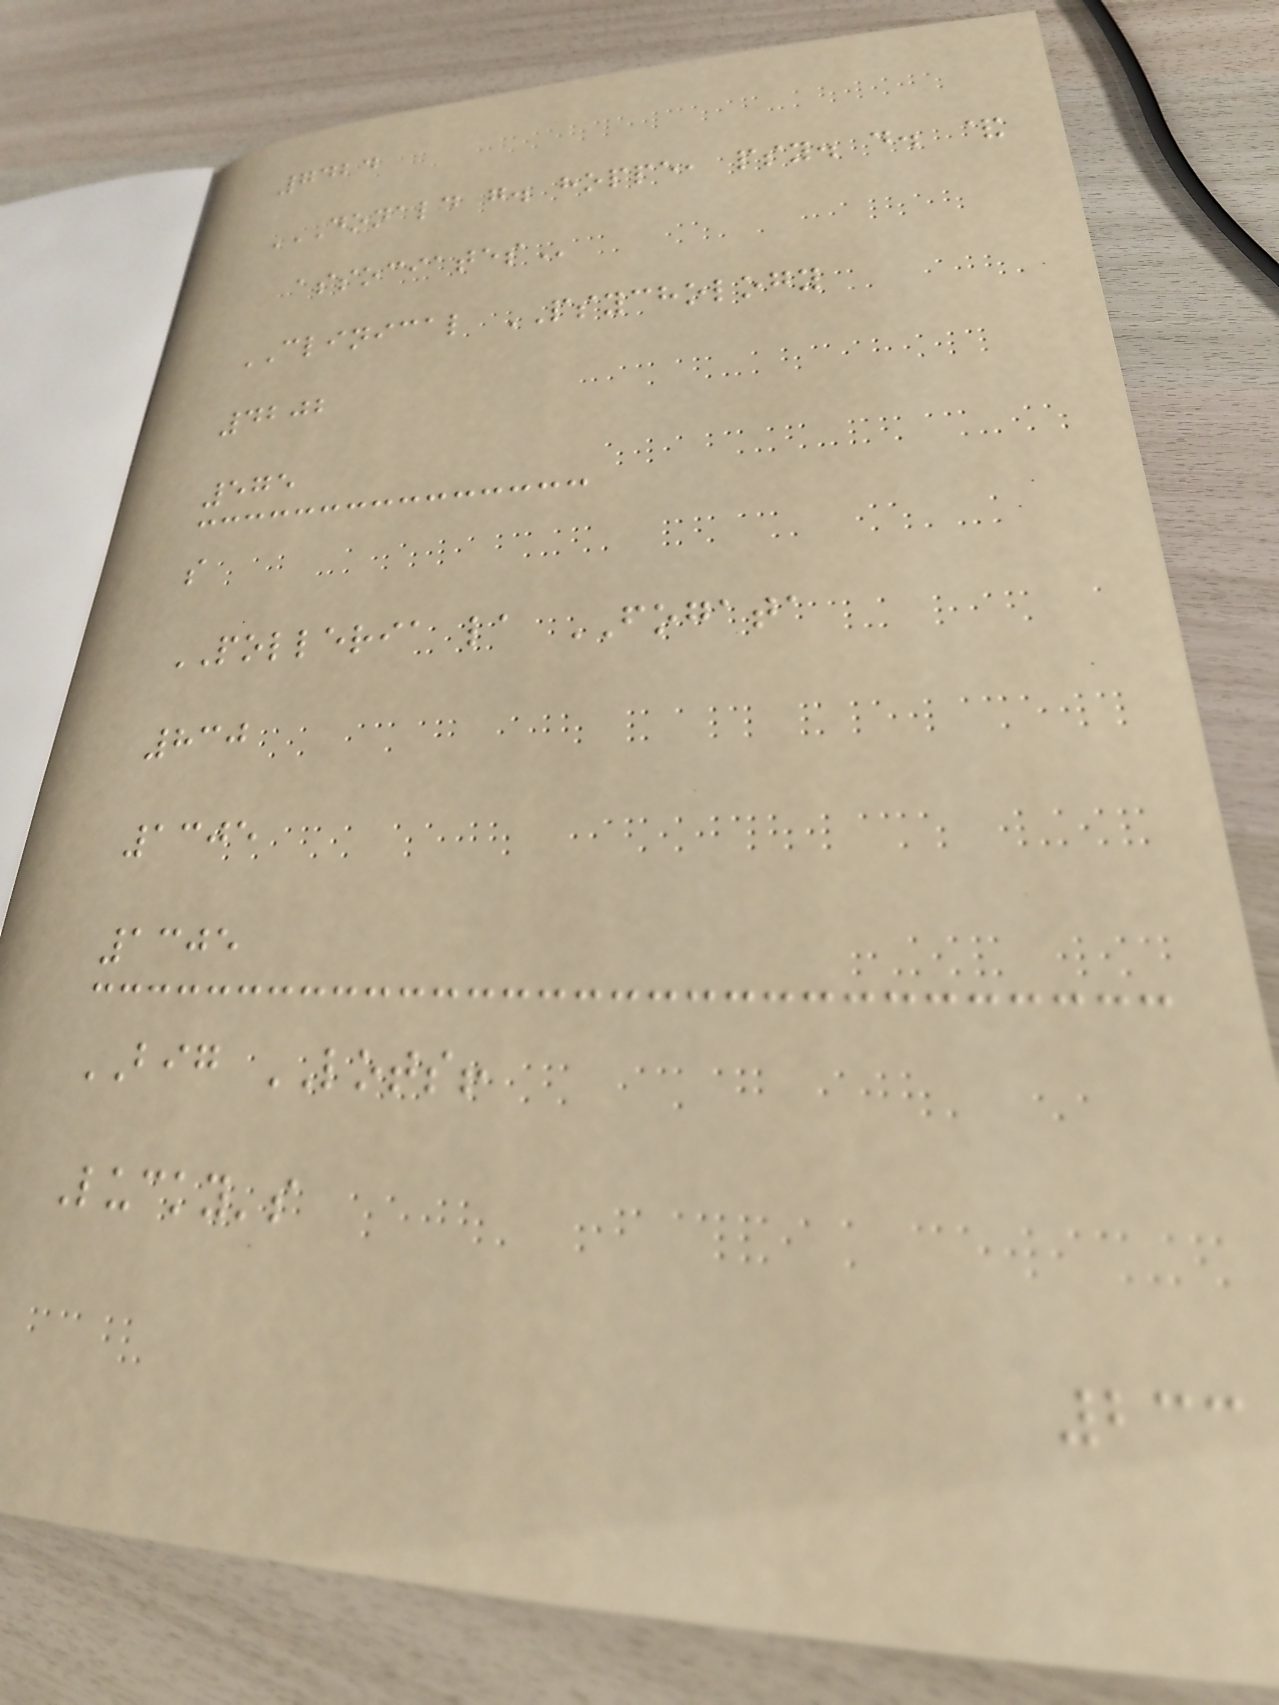7424
DONALD G. HOPPE, PSY. D. &
ASSOCIATES
CLINICAL PSYCHOLOGY
4202
575
s
POLLERIA la FOGATA
830
1305
1305
BIG LOTS!
Lucky's
233
